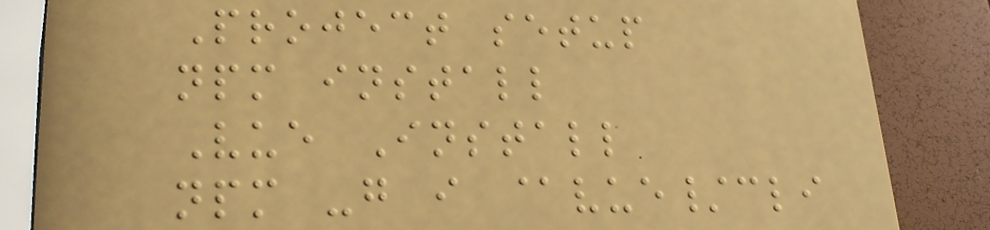Project setup
npm install
Vue Install
npm -g i @vue/cli
